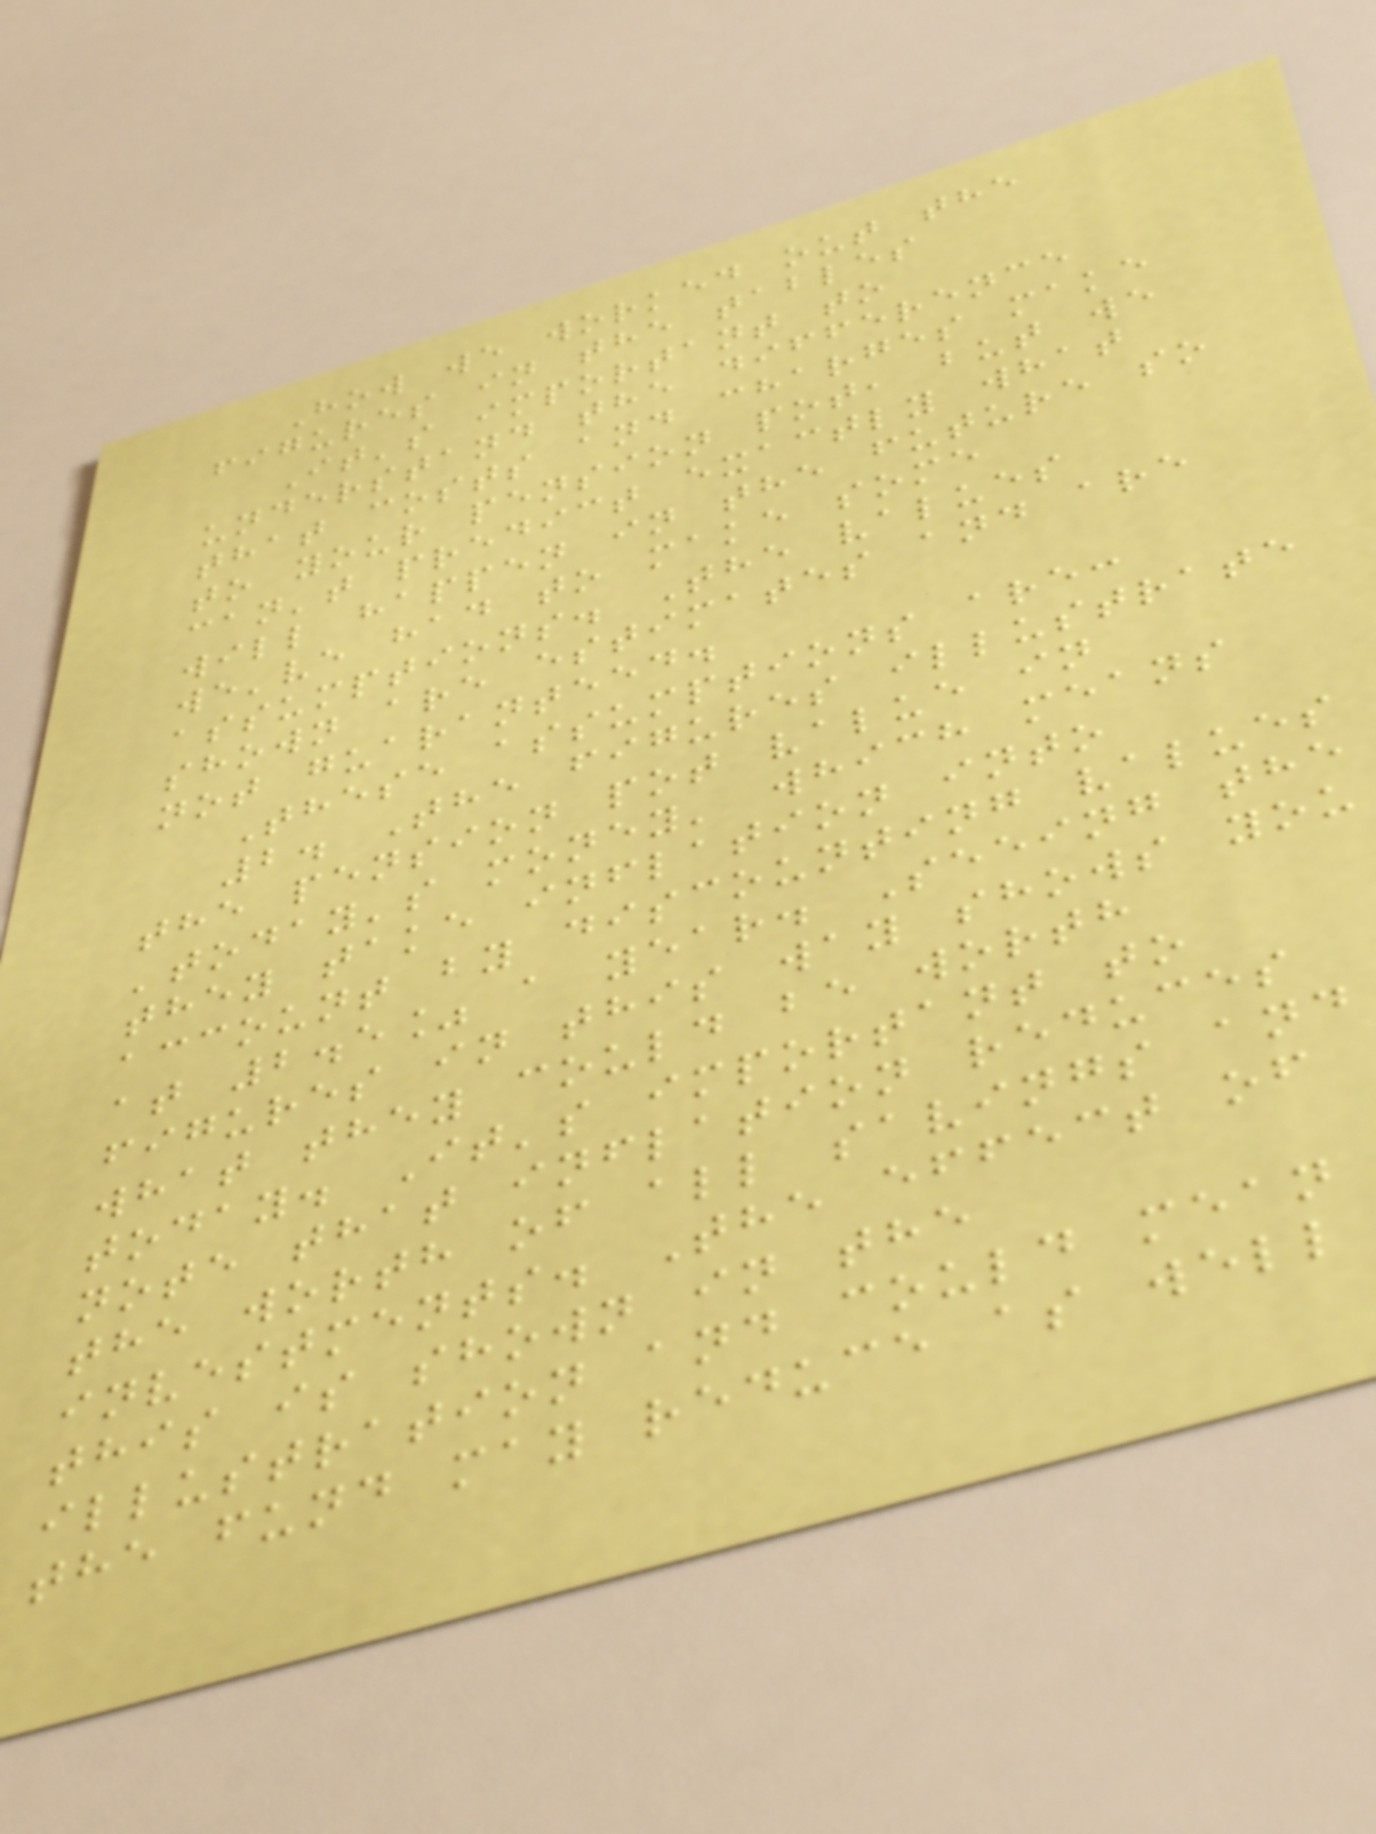How we worked out the
figures in the tables
It's important to
understand the difference
that costs and charges make
to your pension pot, but we
can't predict exactly what
will happen in the future so
we've had to make some
assumptions. The values
shown are estimates and are
not guaranteed.
These assumptions are:
2. The figures illustrate
the pension pot value in
'today's money' which means
they take inflation into
account by discounting values
at 2.5% a year. Seeing the
figures in this way shows you
what they could be worth
today. It's important to
note that inflation reduces
the worth of all savings and
investments. The effect of
this is shown in the
illustration and could mean
the fund may reduce as well
